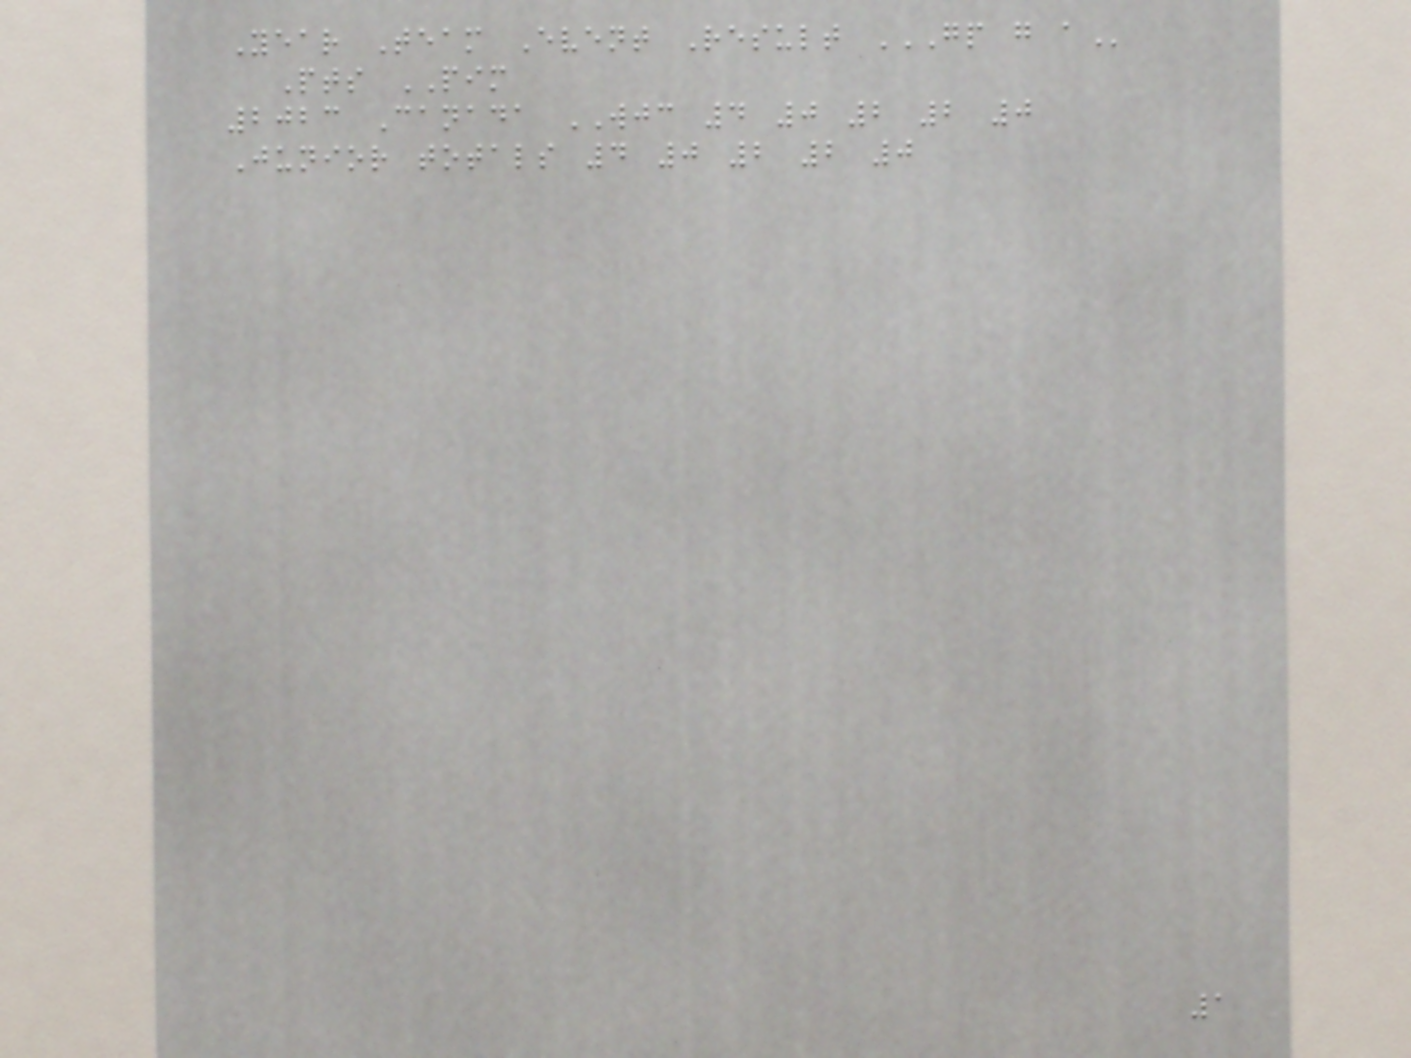Year Team Event Result GP G A
Pts PIM
2023 Canada WJC 4 0 2 2 0
Junior totals 4 0 2 2 0
1
